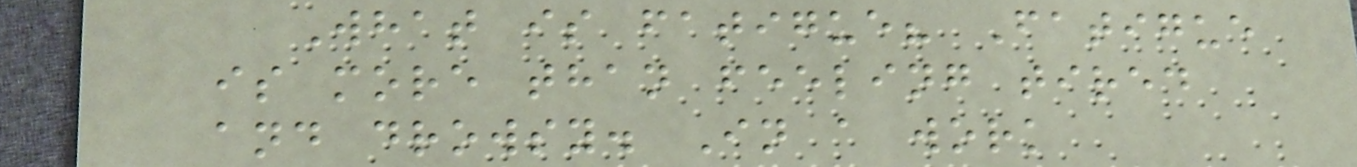What is fatigue? Fatigue
is more than feeling tired
and drowsy. In a work
